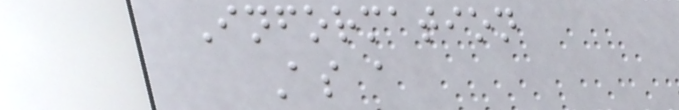Information
As a
